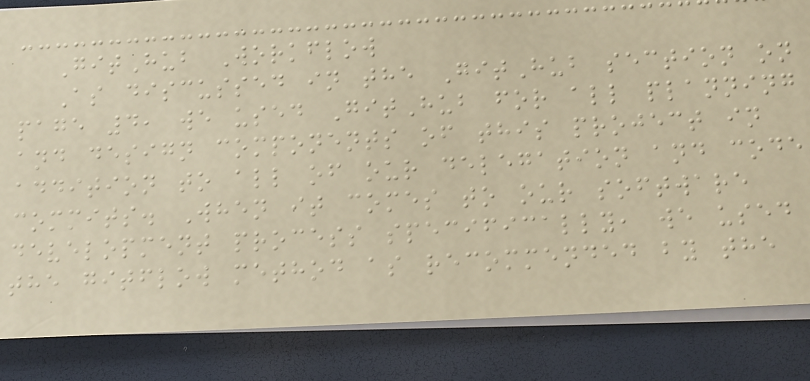GitHub Workflow
As discussed in the GitHub section on
page 4, we used GitHub for all planning
and design components of this project in
addition to all of our delegation and code
commits. When it comes to our software
development process specifically, we used
the gitflow method as recommended by the
